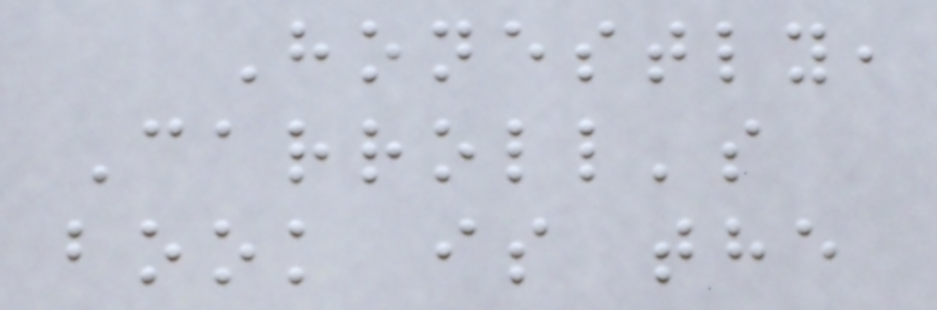Honestly,
Carroll's
book is the
